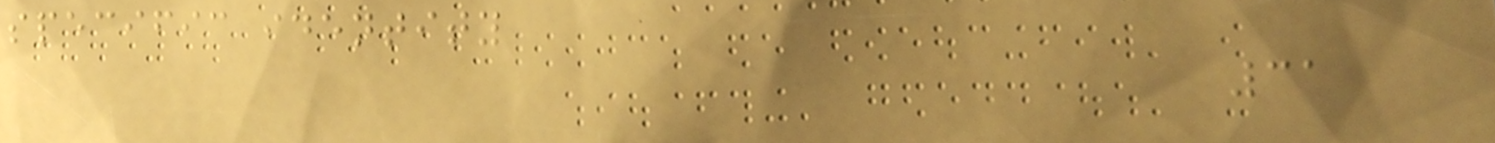specific identity
31
